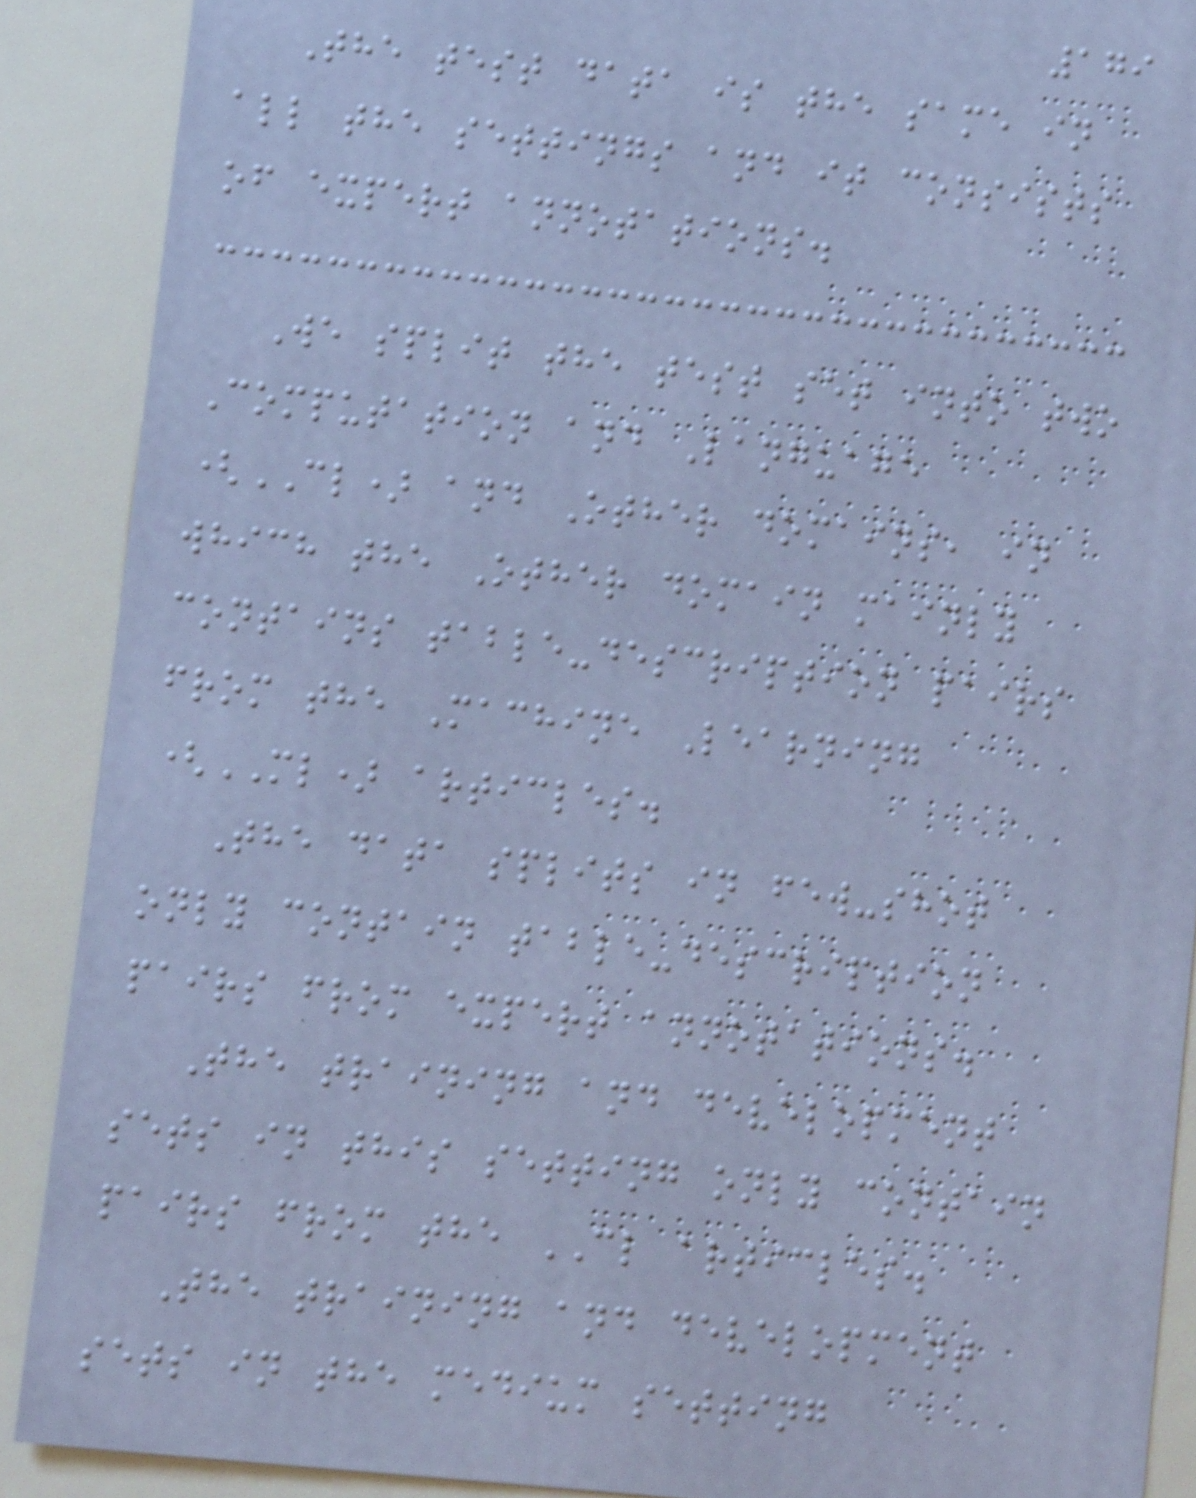179
The test data is the same in
all the settings and it consists
of expert annotations.
We split the test set into two
Computation and Language
(CL) and Other domains, in
which the Other domain mainly
contains table-description pairs
from the Machine Learning
(ML) articles.
The data splits in few-shot
only contain table-description
pairs from expert annotations.
The training and development
sets in this setting only contain
pairs from the CL articles.
The training and development
sets in the medium setting
